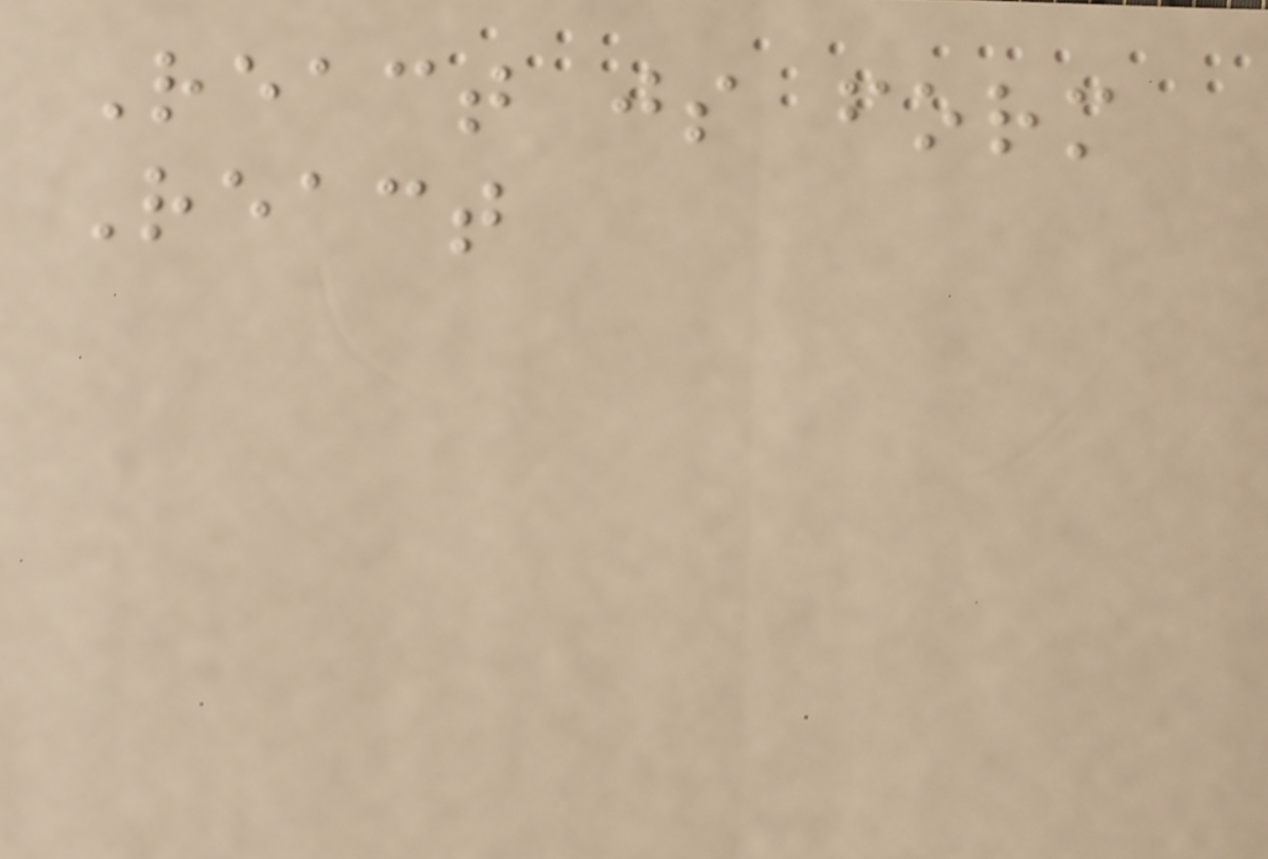React js form
React
